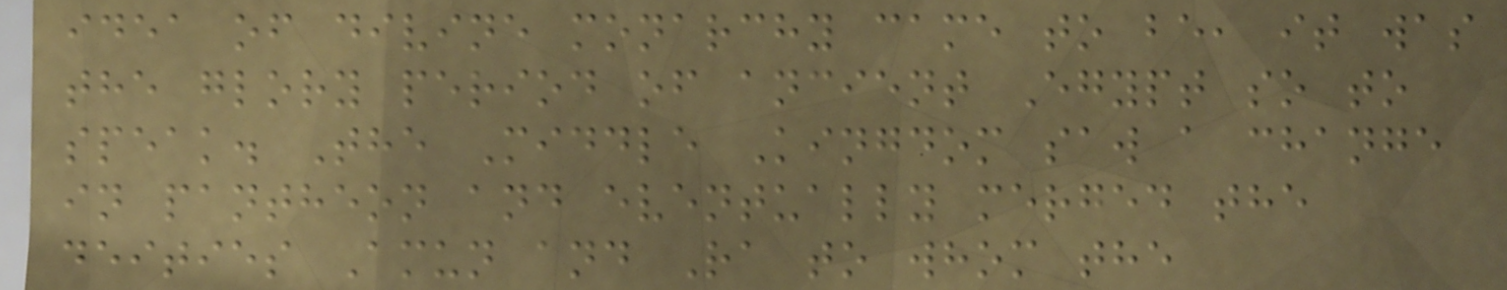idea of divine monarchy came to be, it was
the glory period of ancient Egypt so to
speak. The Middle Kingdom saw a change
in pantheon and eventually merged the
deities Amun and Ra to whom the
